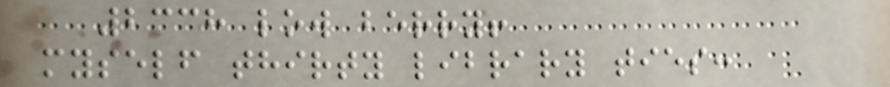2338 low berry!
myself thirty library ties:
